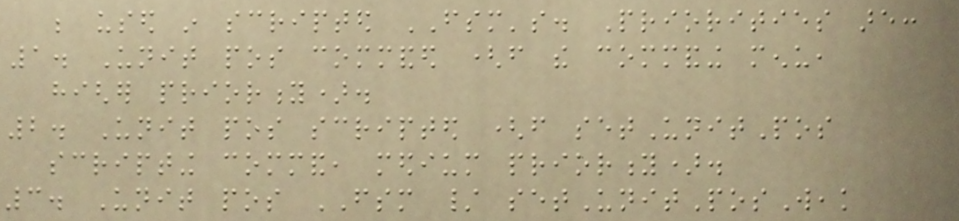be used in scripted FSM's. Priorities are:
1. Unit pos commanded (from the commanding menu,
higher priority).
2. Unit pos scripted (from setUnitPos
scripting command, medium priority).
3. Unit pos FSM / setUnitPosWeak
